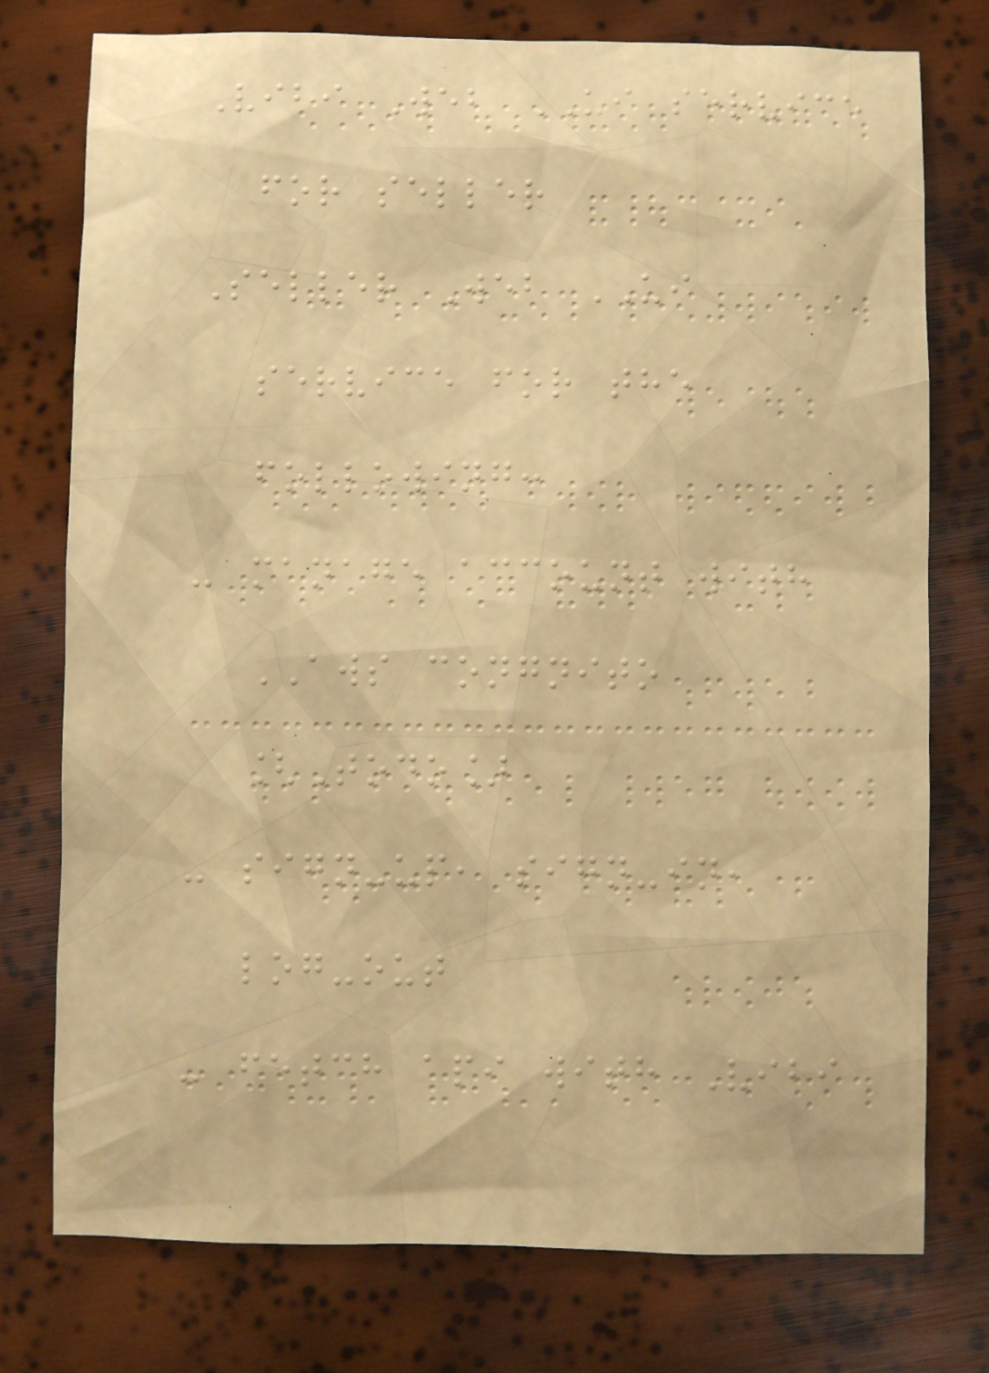Vibi Web UI service
for seller
Seller Web UI
service for the
following:
- manage account with
AWS congnito
[Todo]
- sign-up, sign-in,
log-out
- fetch api with Vibi
